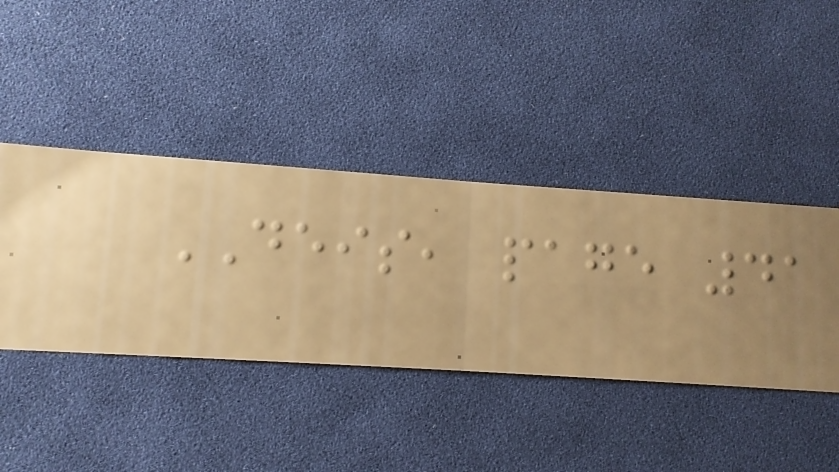DEIS, page 41
